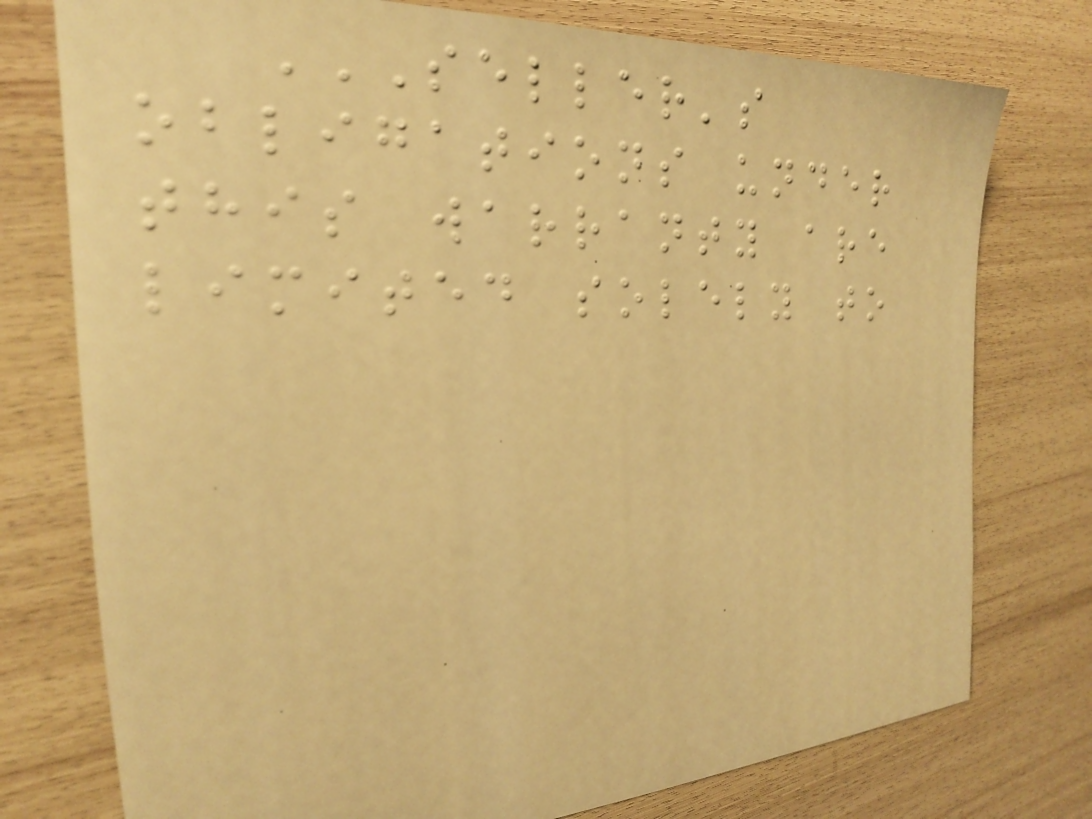SELLER'S
OBLIGATIONS UNDER
THIS WARRANTY ARE
LIMITED SOLELY TO
